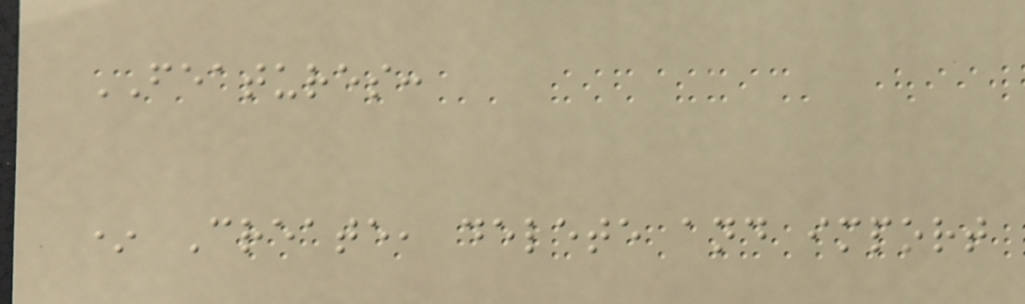FEATURES:
* Create, delete and import
